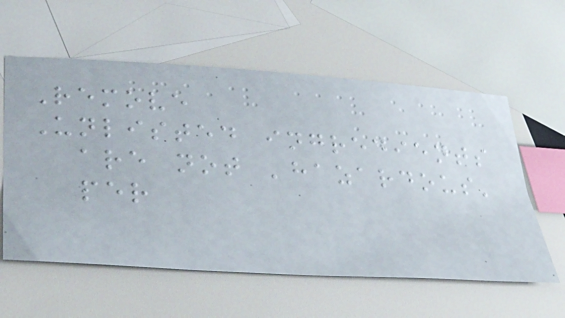Remove
Unlisted ingredients
are not 'hazardous'
per
